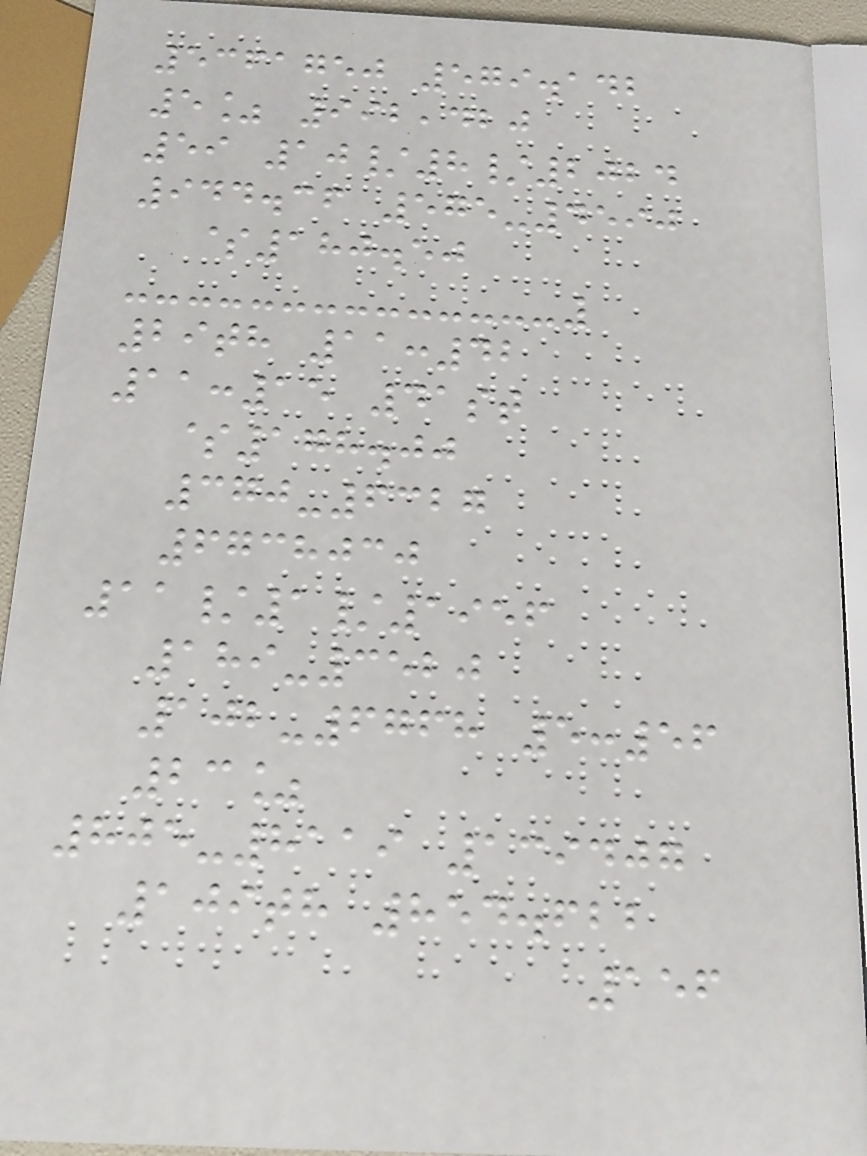5361750 579.142
5% 992,420
59 10/8/2024
944.36 575-4590
$180.50
29th 11:42
11:15 41st
$178.00
370-6327
6738030
11/1/1956
189-3520
102-6768 5:56
23%
805-8119 139407
109th 854.622
156
